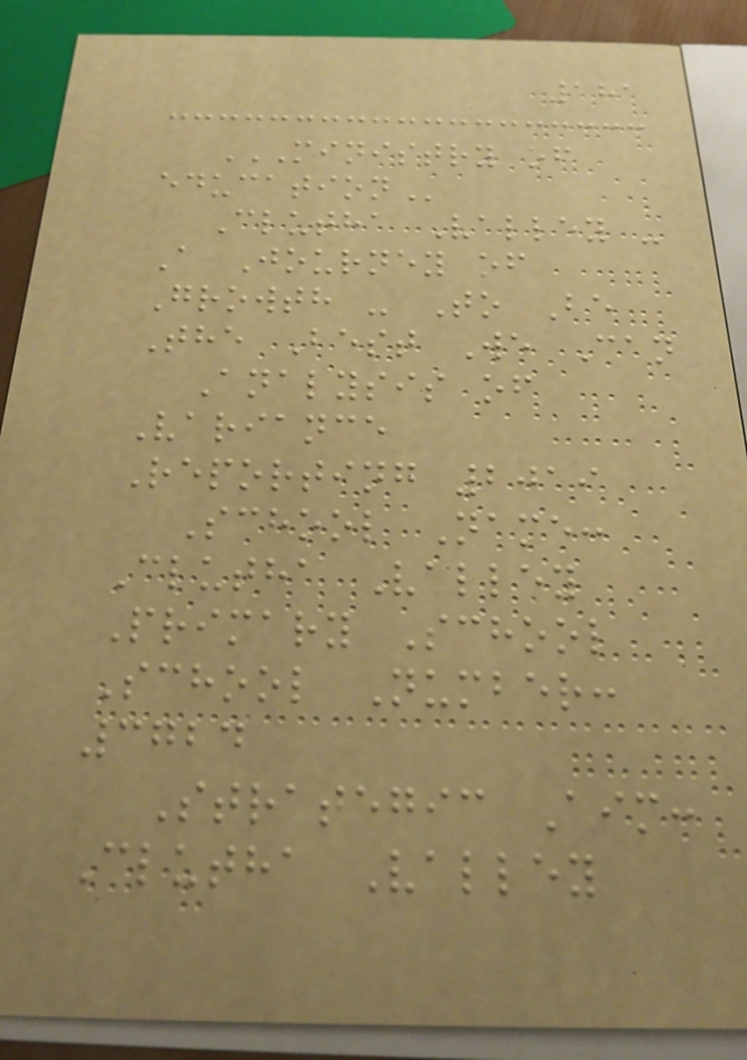181
MINISTRY OF
EDUCATION
Clutha Valley -
A Journey of
Growth - To Be
The Best We Can
Analysis of
Variance
Reporting 2019
School Name:
Clutha Valley
Primary School
School Number:
3724
Strategic Aim:
Clutha Valley
